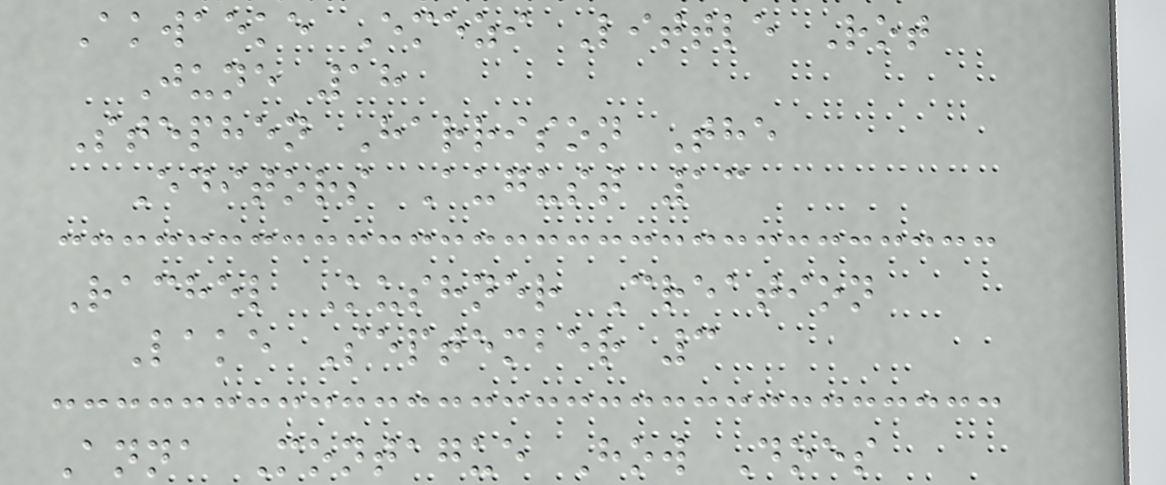Akwaeke Emezi Little Rot
June 18
Stephen Harrison The
Editors August 13
Rachel Kushner Creation
Lake September 3
Anna Montague How Does
